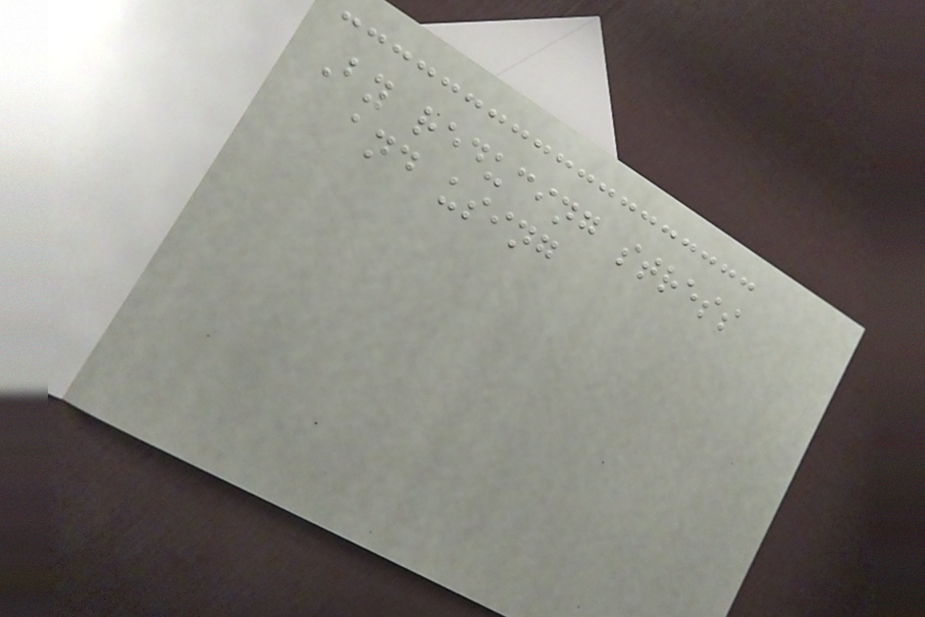By reducing stress
and using
